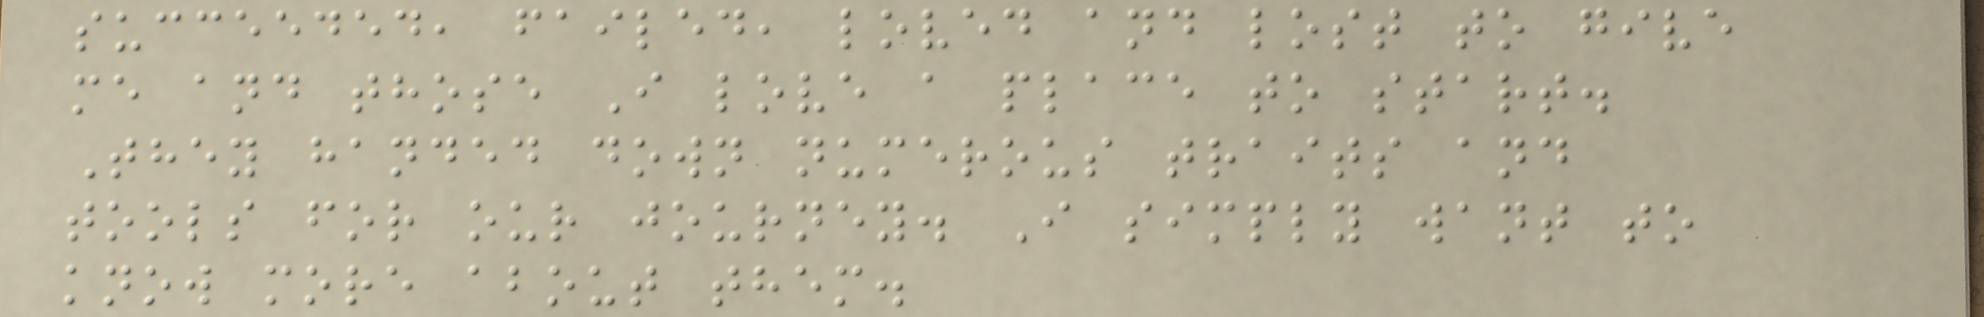succeeded, failed, loved and lost to give
me and those I love a place to start.
They handed down numerous traits and
tools for our journey. I simply want to
know more about them.
